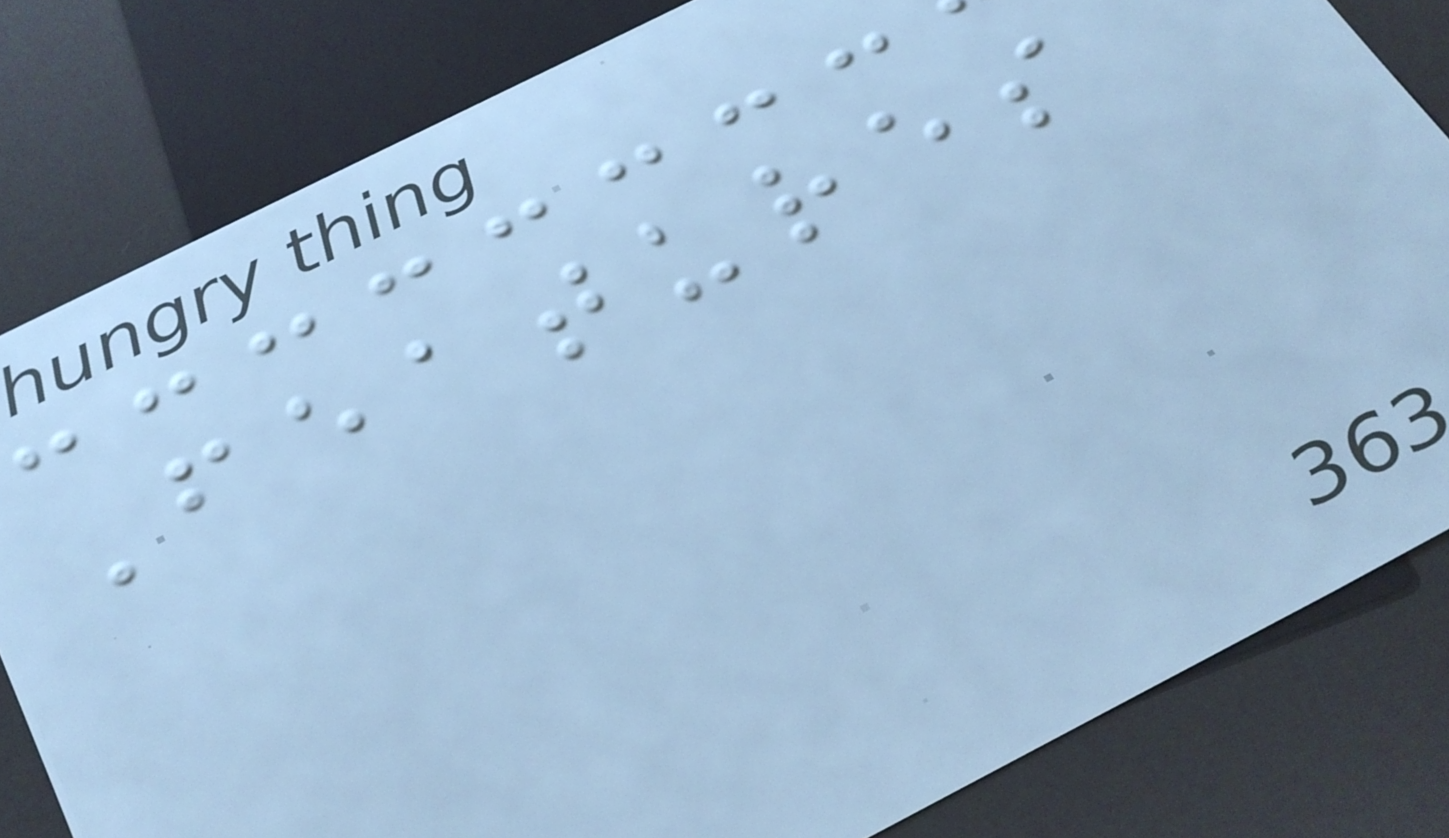Features
